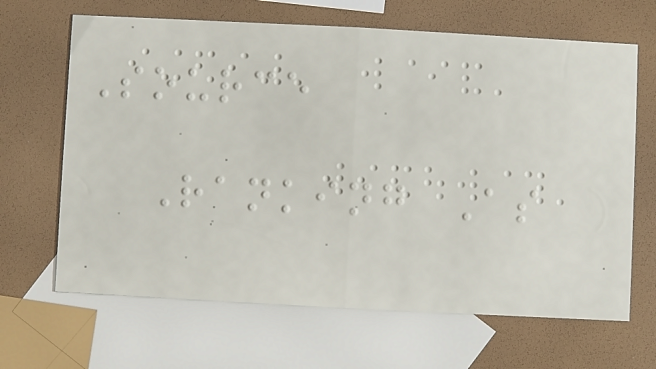Source
Ranking As
